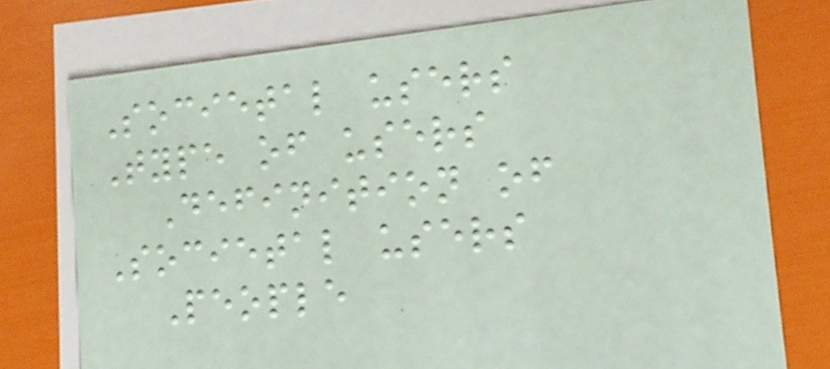Societal users
Type of users
Definition of
Societal users
People
